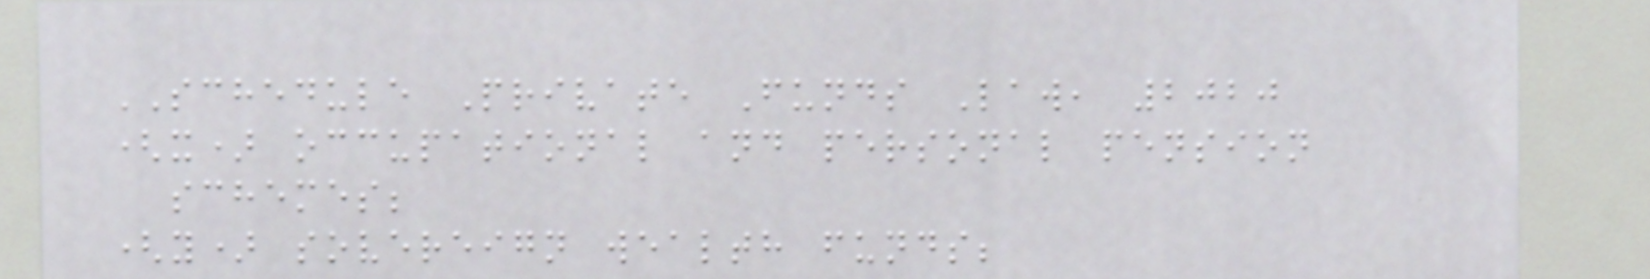SCHEDULE Private Funds Law, 2020
(x) occupational and personal pension
schemes;
(y) sovereign wealth funds;
